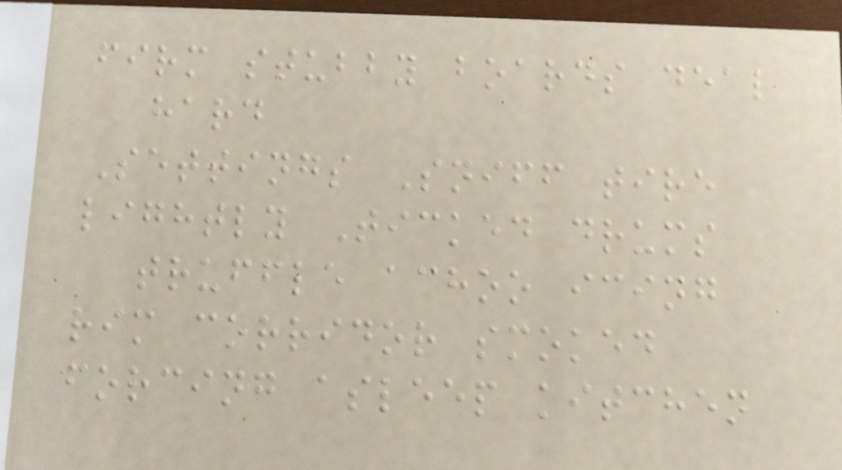firm stubby boards deal
hard
Settings Sniff tire
lightly Ticked drums
truffle achoo icing
rim corridor smoked
forcing asleep kitchen
